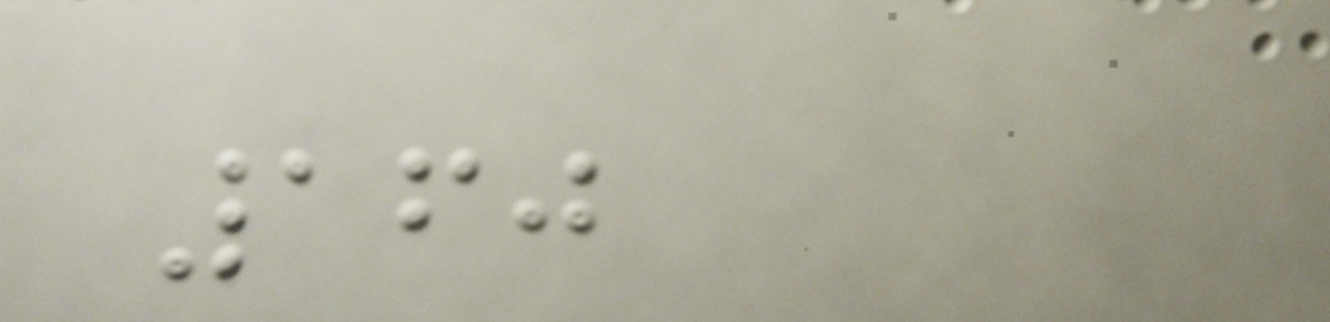160
